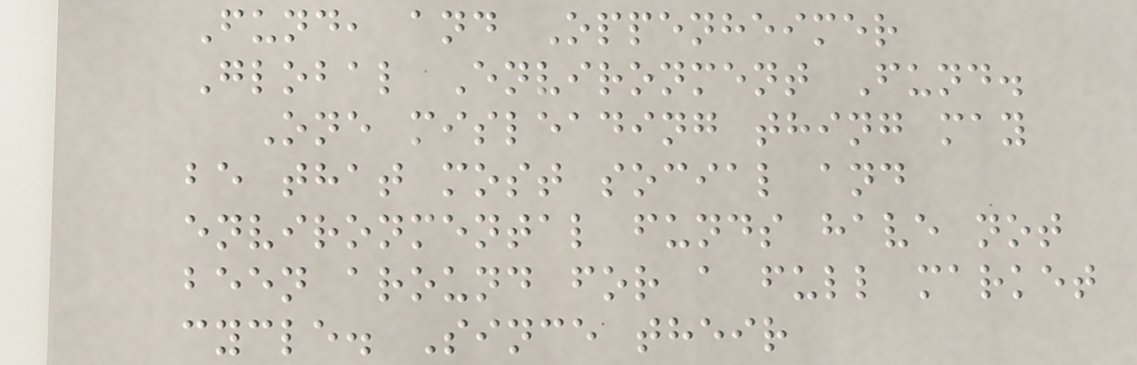Fund, and Oppenheimer
Global Environment Fund.
One misleading thing may
be that most social and
environmental funds have not
been around for a full market
cycle. Since their
